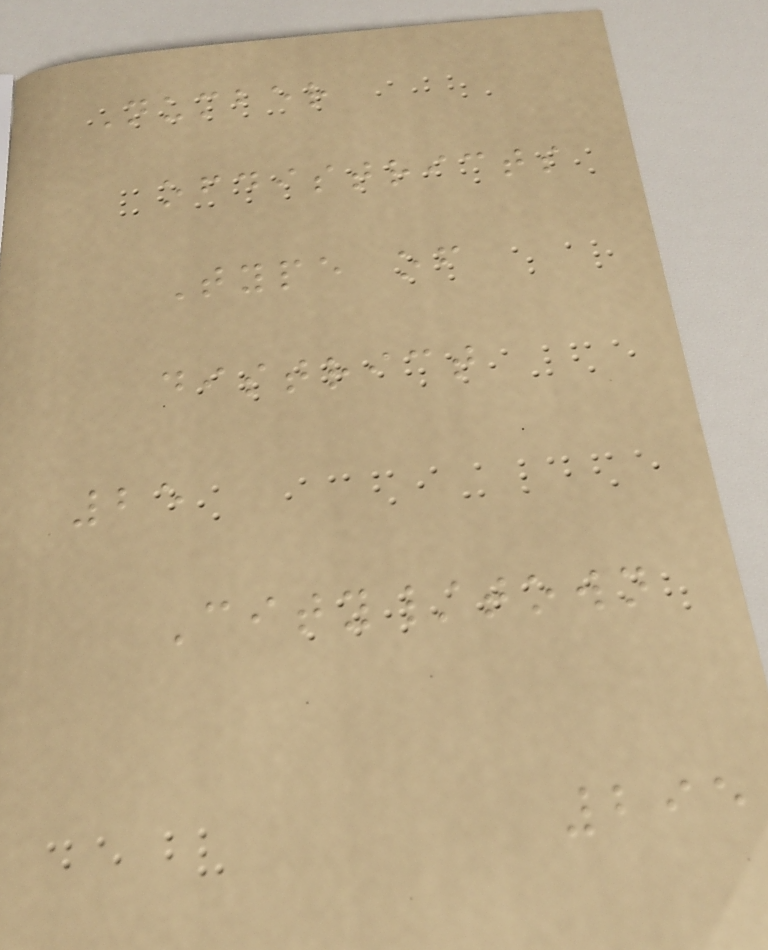Number
ofdistricts
Type of
district
25
City/town
295
